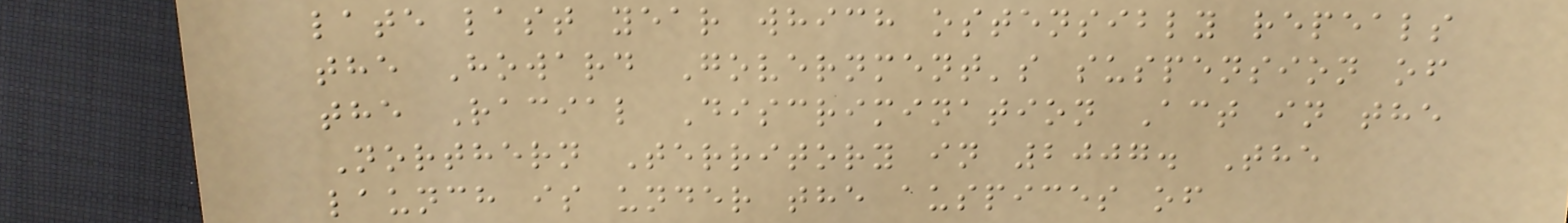late last year which ostensibly repeals
the Howard Government's suspension of
the Racial Discrimination Act in the
Northern Territory in 2007. The
launch is under the auspices of
